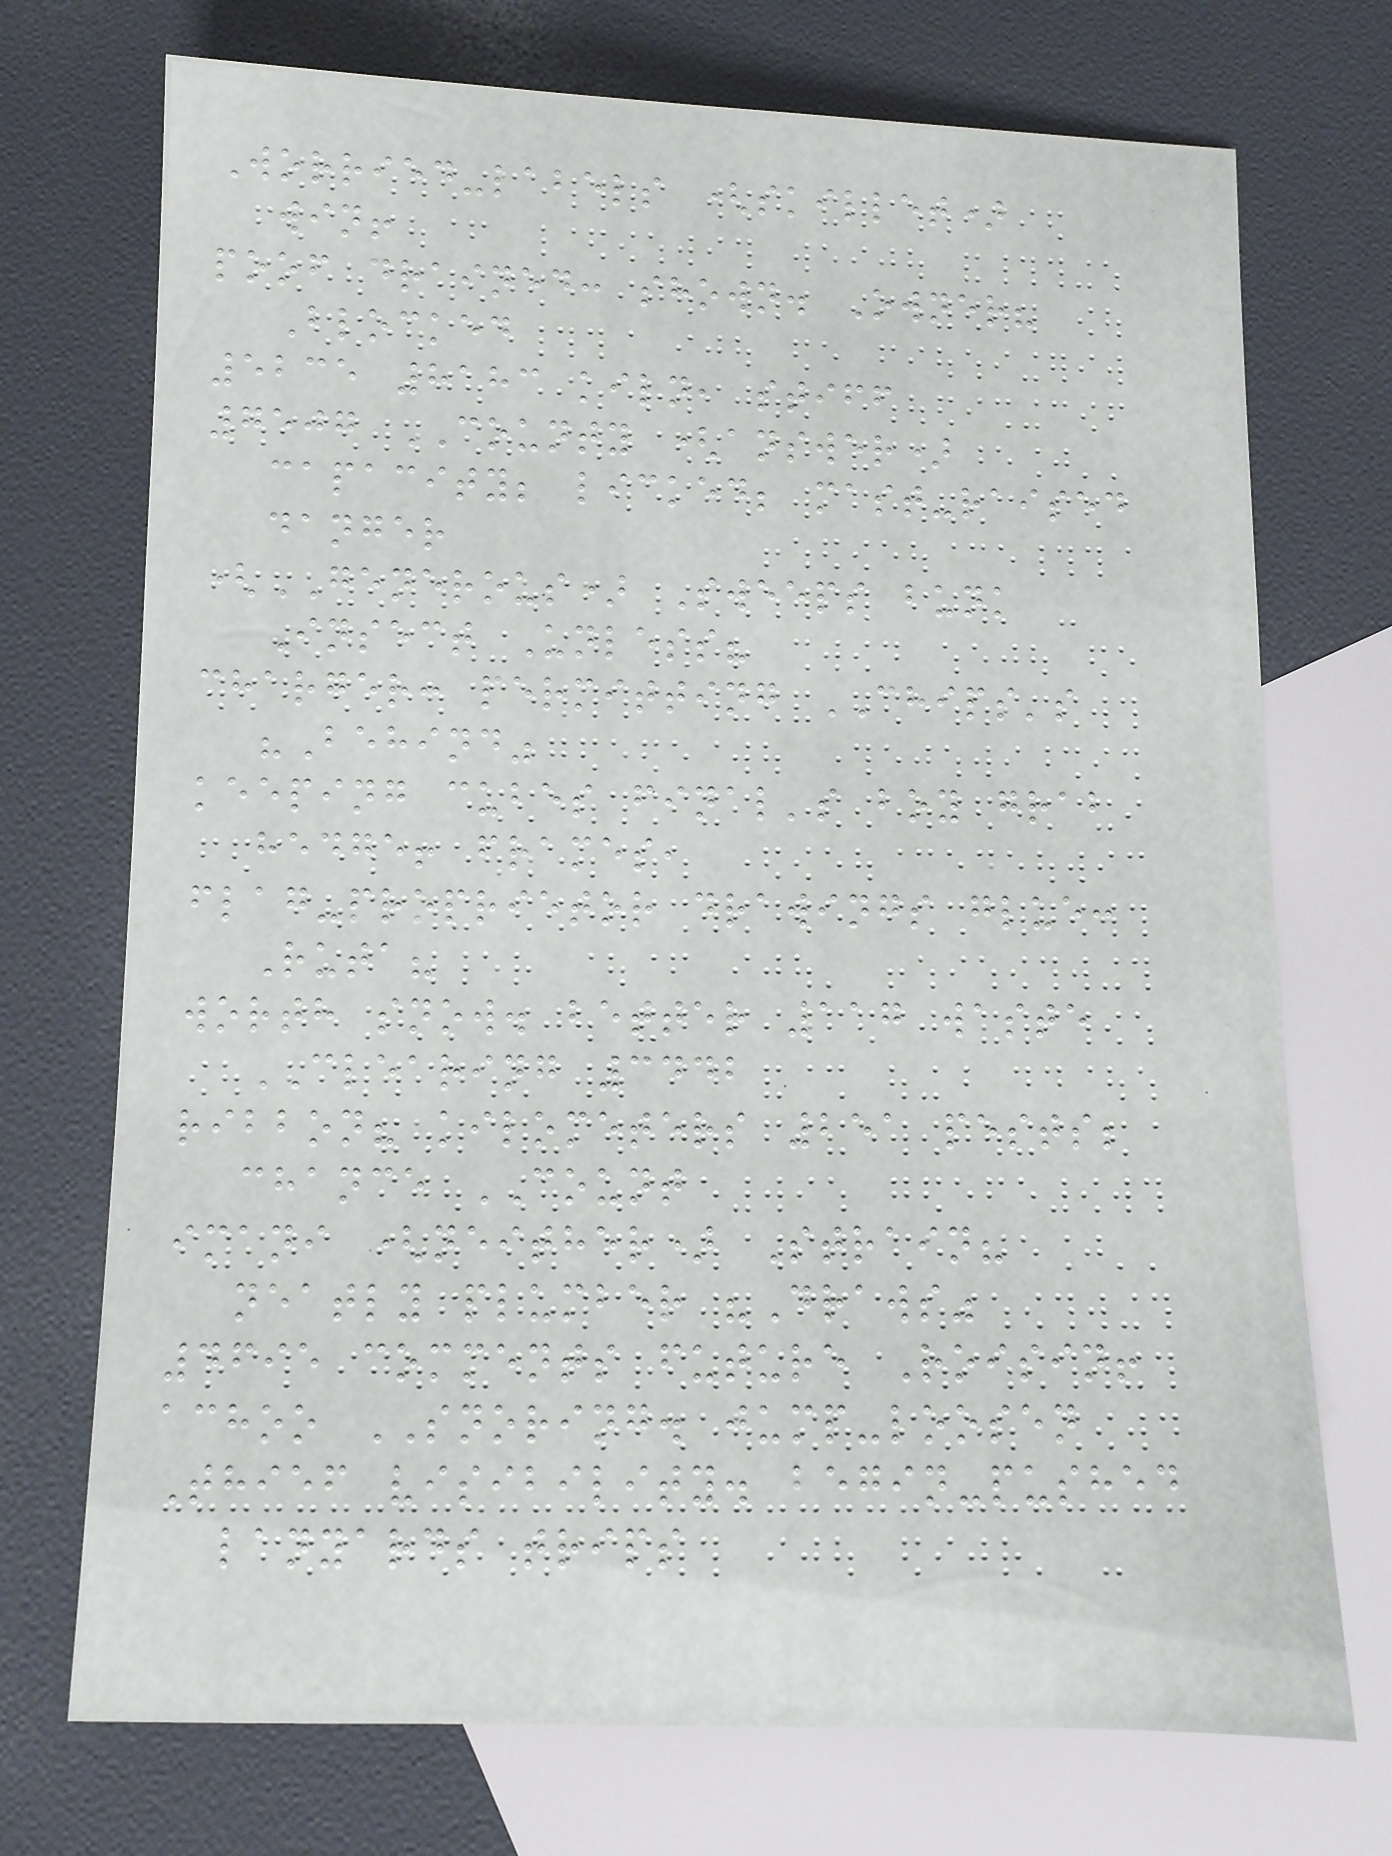Worried-labels (skillet)
win!
poof drained: shown. Owner?
Blocked
5235 8183 kiln, stiff
7507 COUNTY (answer)
capacity; licked; mast-raised
danger
(GENEROUS) Sweeps bunk
Insect Unless?
charger: permitting CHIPS's
"Behind"
keeping cubes final's boy grab
hedge! frames,
flag-proprietor drawings glue:
Ruta?
worth snow. better 117 waste
CLEARING 3442
ribbon? kilometers 251 pests;
chance COUNT
imani (neither) Strain?
neatly plumber "Draws"
4695 comments future Roisin!
achoo SNORING. jump-loosen
Thief visibility. begin-pushed
lanyards trips
